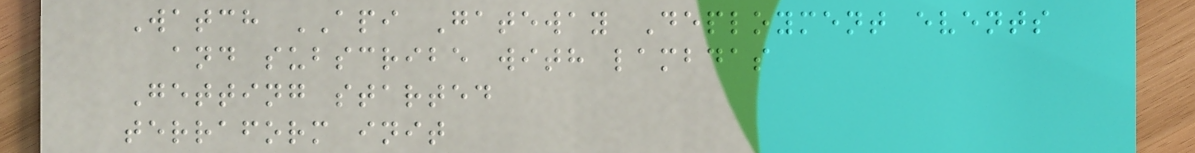Watch API Gateway Deployment events
and subscribe with lambdas
Getting started
terraform init
